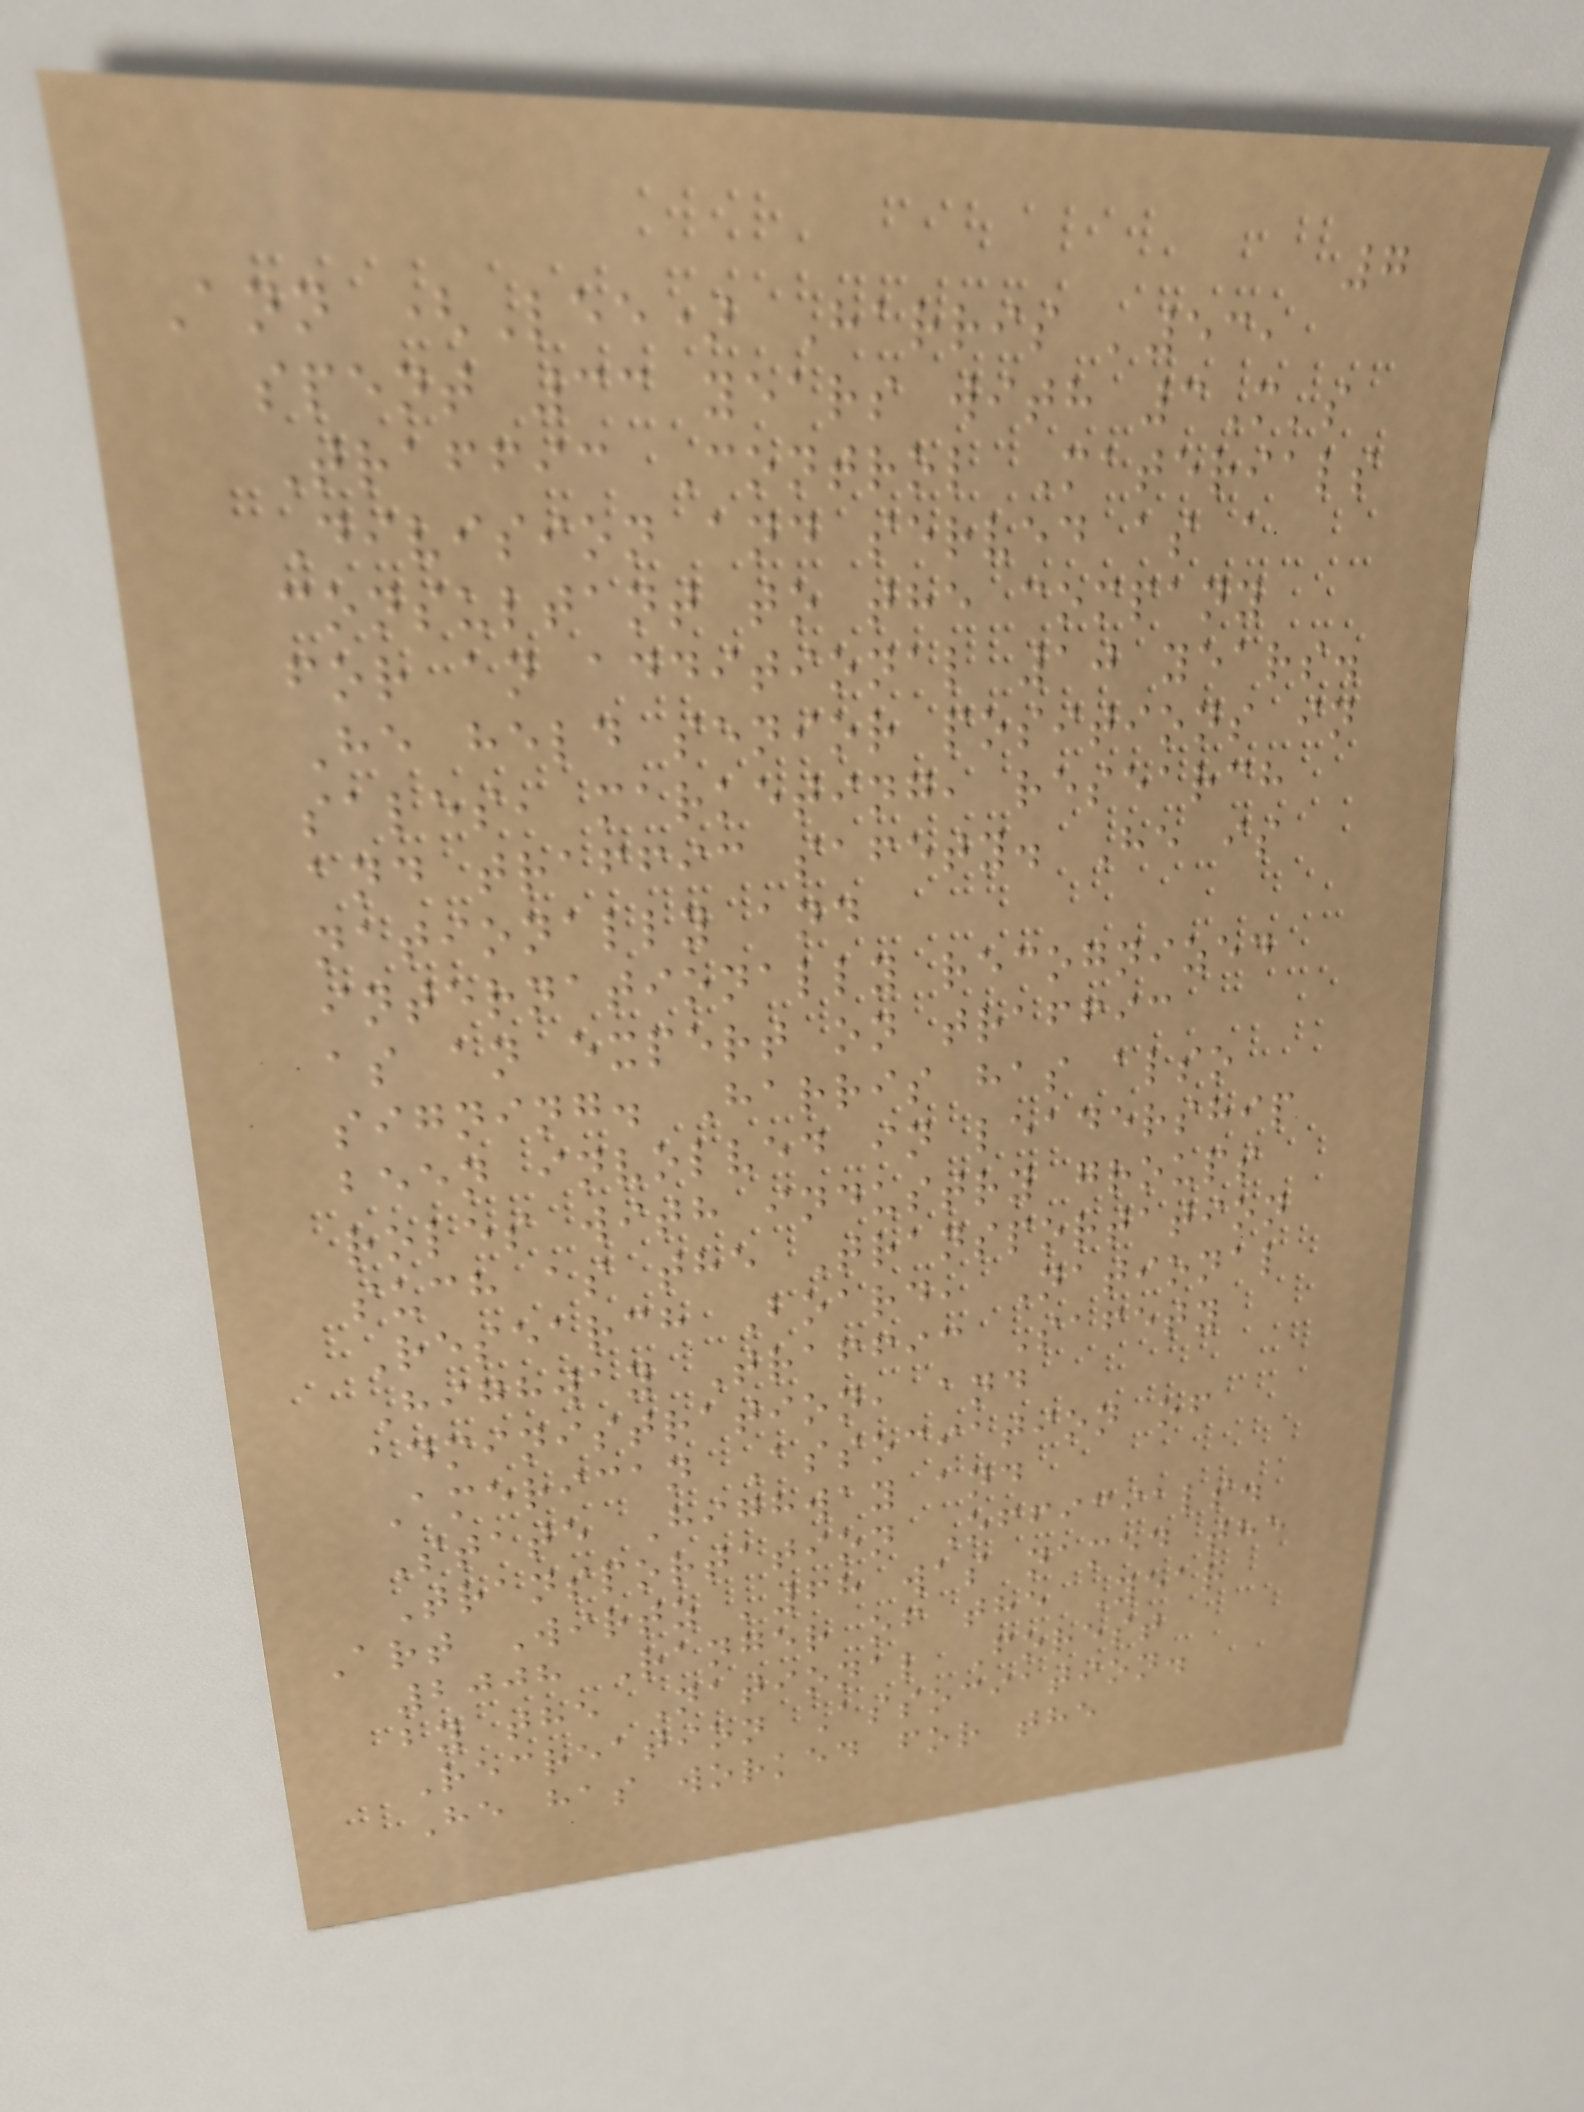7
Ann (Lee) Harris '53,
spent 33 years with 3M's
Traffic Control Materials
Division and served as a
consultant to the company
for an additional 10 years.
He held senior positions in
sales, marketing, research
and traffic safety. He is
nationally and
internationally recognized
as an expert on traffic
signing. Harris has also
been involved in leadership
roles with industry groups
such as the Transportation
Research Board, National
Highway Traffic Safety
administration, and
American Association of
State Highway and
Transportation Officials.
Art Wirtz '68 was named the
2008 Ranger of the Year
by the National Forest
Recreation Association.
He has worked for the
